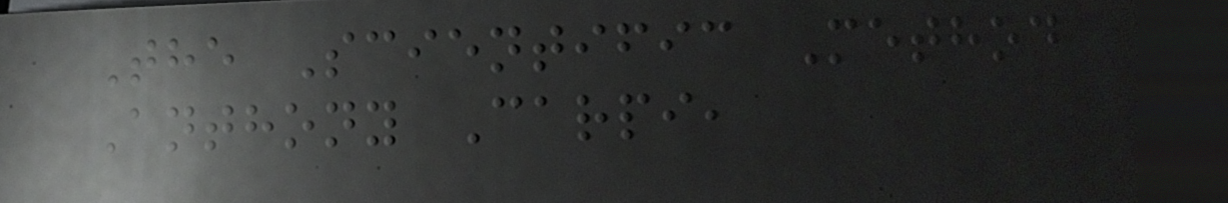The Scientific Method
Anthony Carpi,
